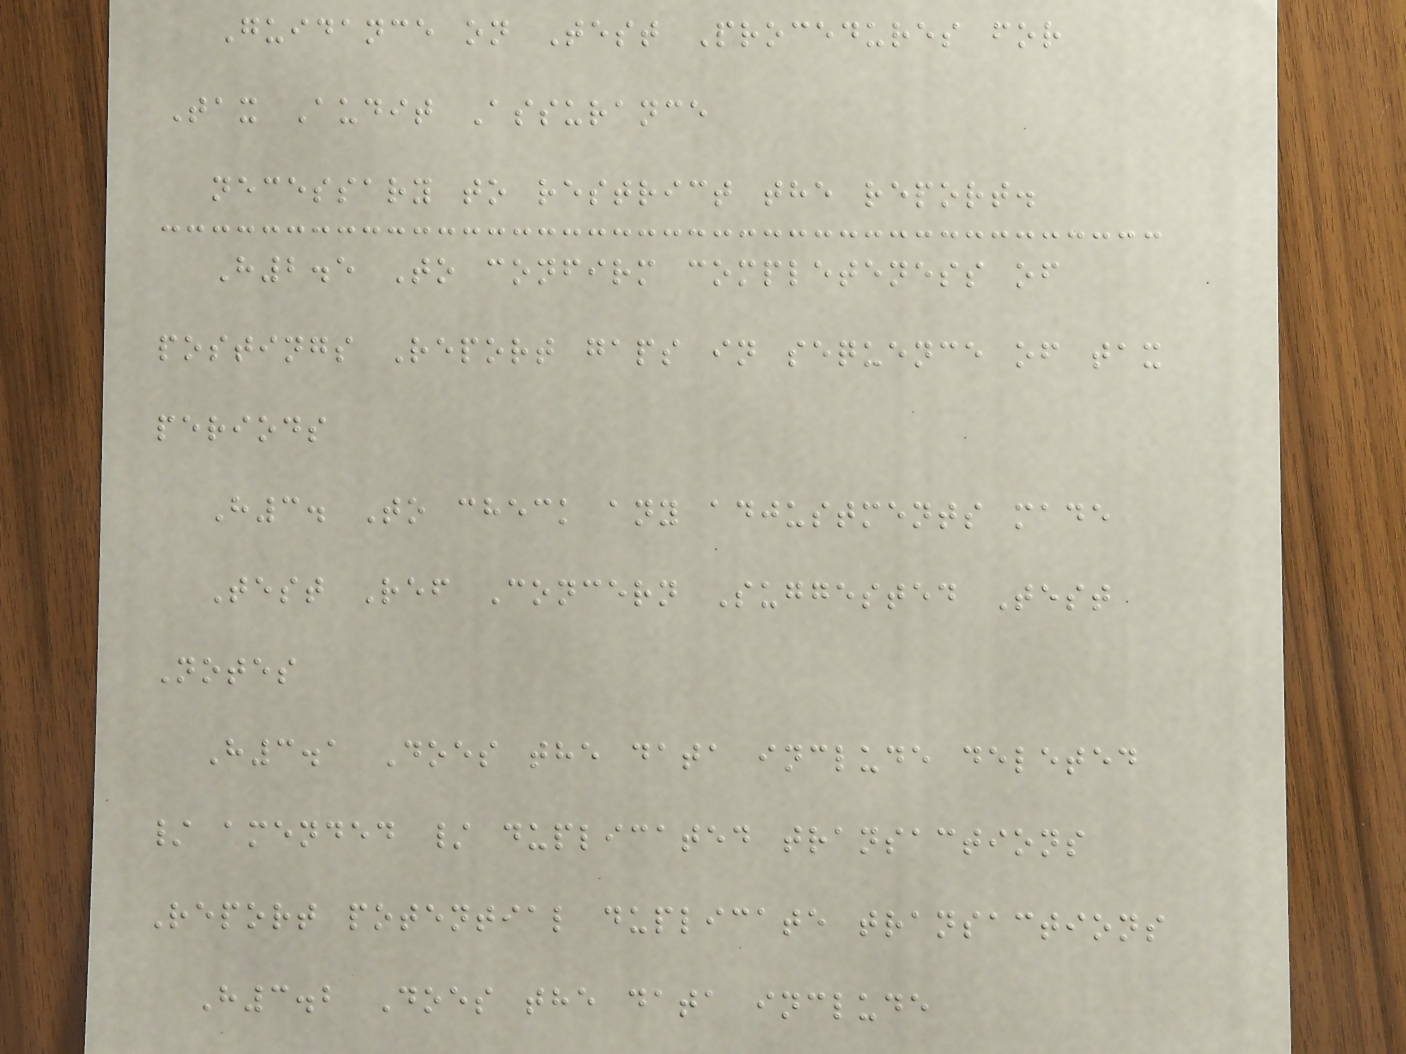Guidance on Test Procedures for
Tax Audit Assurance
necessary to restrict the report.
H2.5 To confirm completeness of
postings Report gaps in sequence of tax
periods
H3. To check any adjustments made
Test Ref Concern Suggested Test
Notes
H3.1 Does the data include deleted
/ amended / duplicated transactions
Report potential duplicate transactions
H3.2 Does the data include
